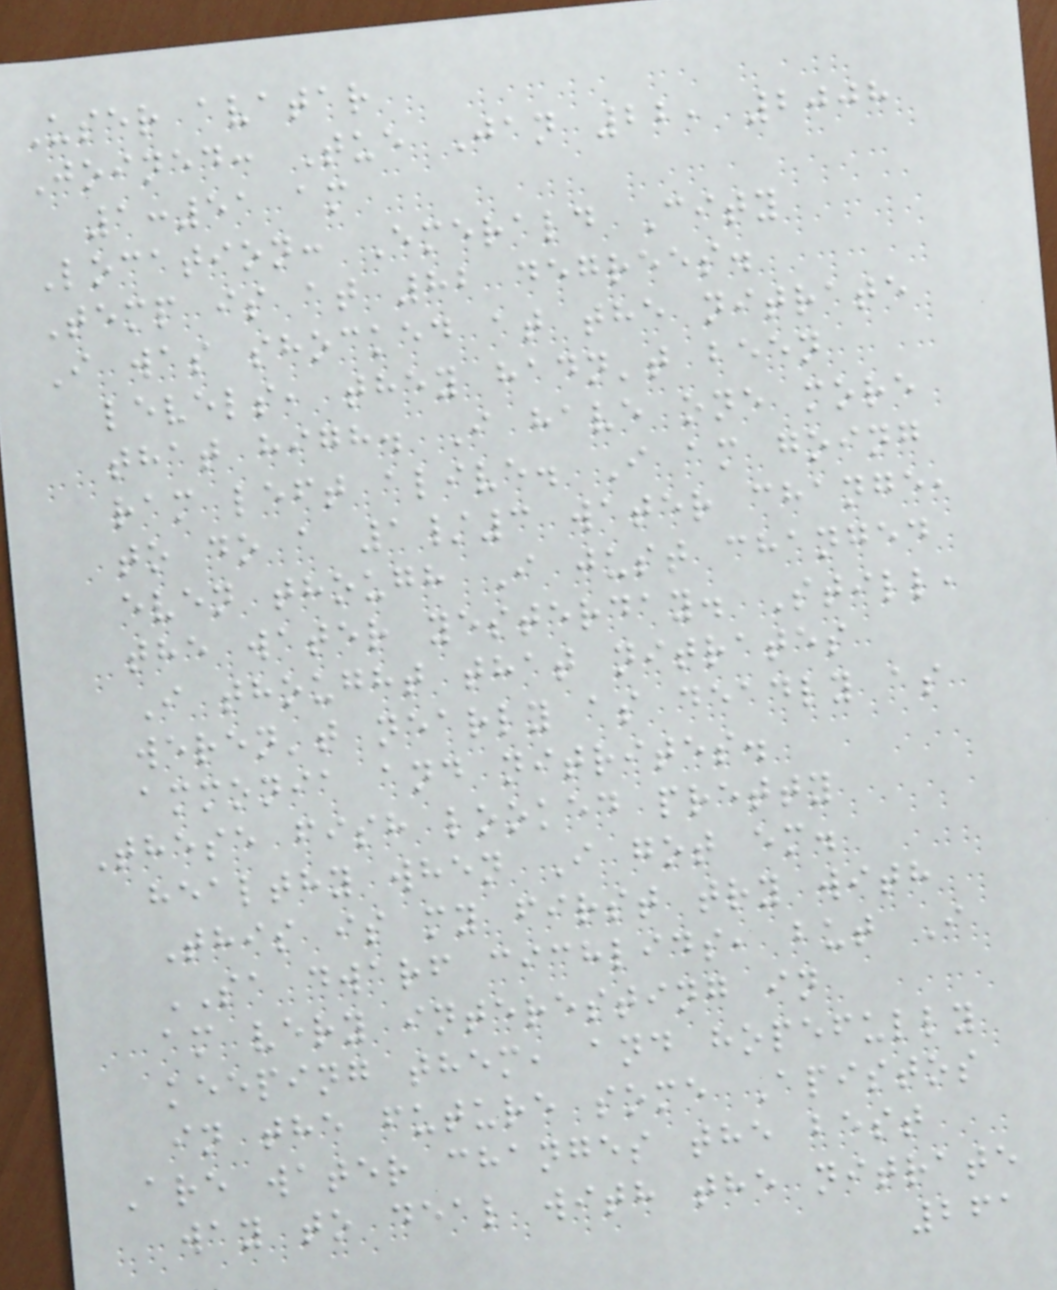User avatar
Joined: Tue Jan 22, 2008
1:51 am
Location: Emerald City
Temp is at 82 degrees.
I was shocked at the nitrate
levels, they hadn't been
that high. I have one more
ram left alive. I am going
to do a 1/3 water change,
even though I just changed
the water yesterday. Still,
I thought that nitrates
weren't nearly as deadly as
ammonia and nitrites.
These fish looked pretty
healthy when I got em.
This is my first try with
SA dwarf cichlids, but I
am very interesting in
keeping them, and hopefully
in the future some Apistos
Are water changes the best
way to deal with the nitrate
261
